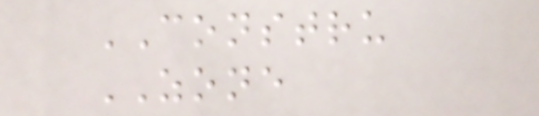CONSTRU
ZONE
